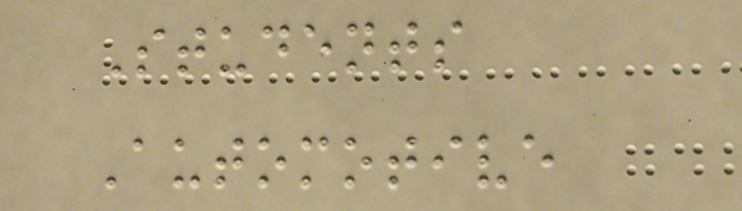Students
Automotive
